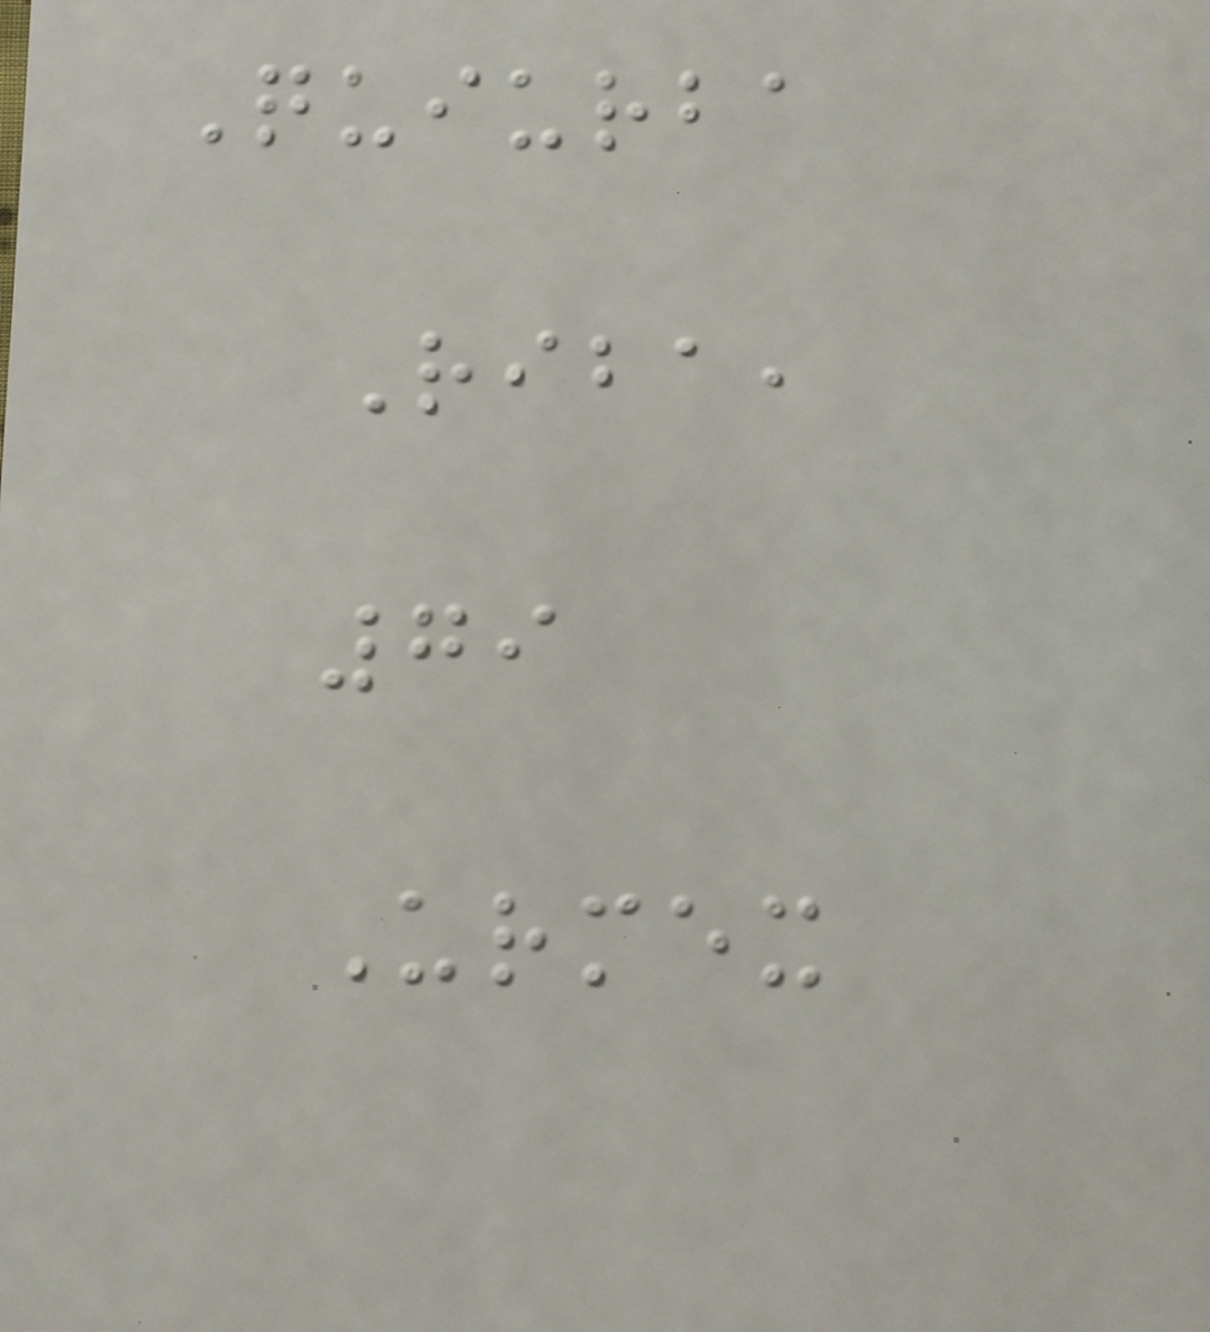Quiurba
Riba,
79
Urmex
